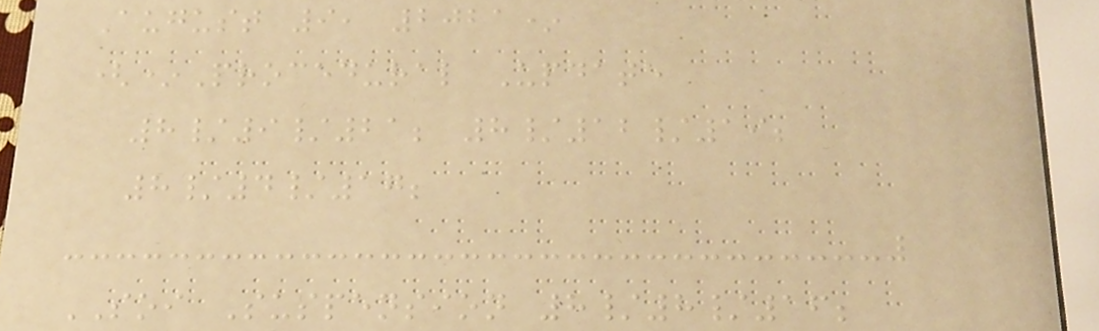August 9, 2021*
(*Procedural Update
8/9/21; 8/12/19;
8/4/17;
SOI Suspension 8/8/16;
